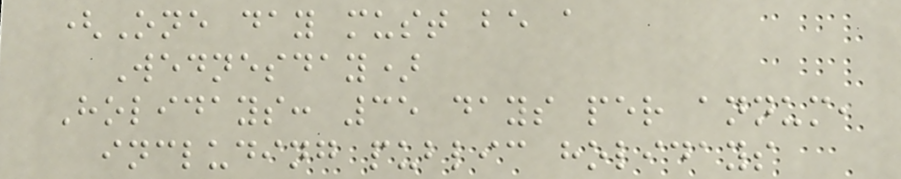(One day must be a
Wednesday)
Holidays: 35 days per annum,
including public holidays
